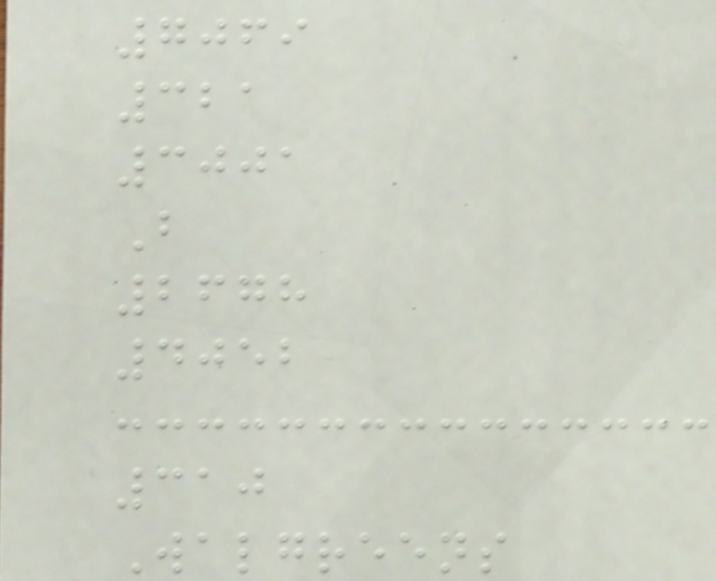7069
321
3001
B
2678
4052
310
Walgreens
